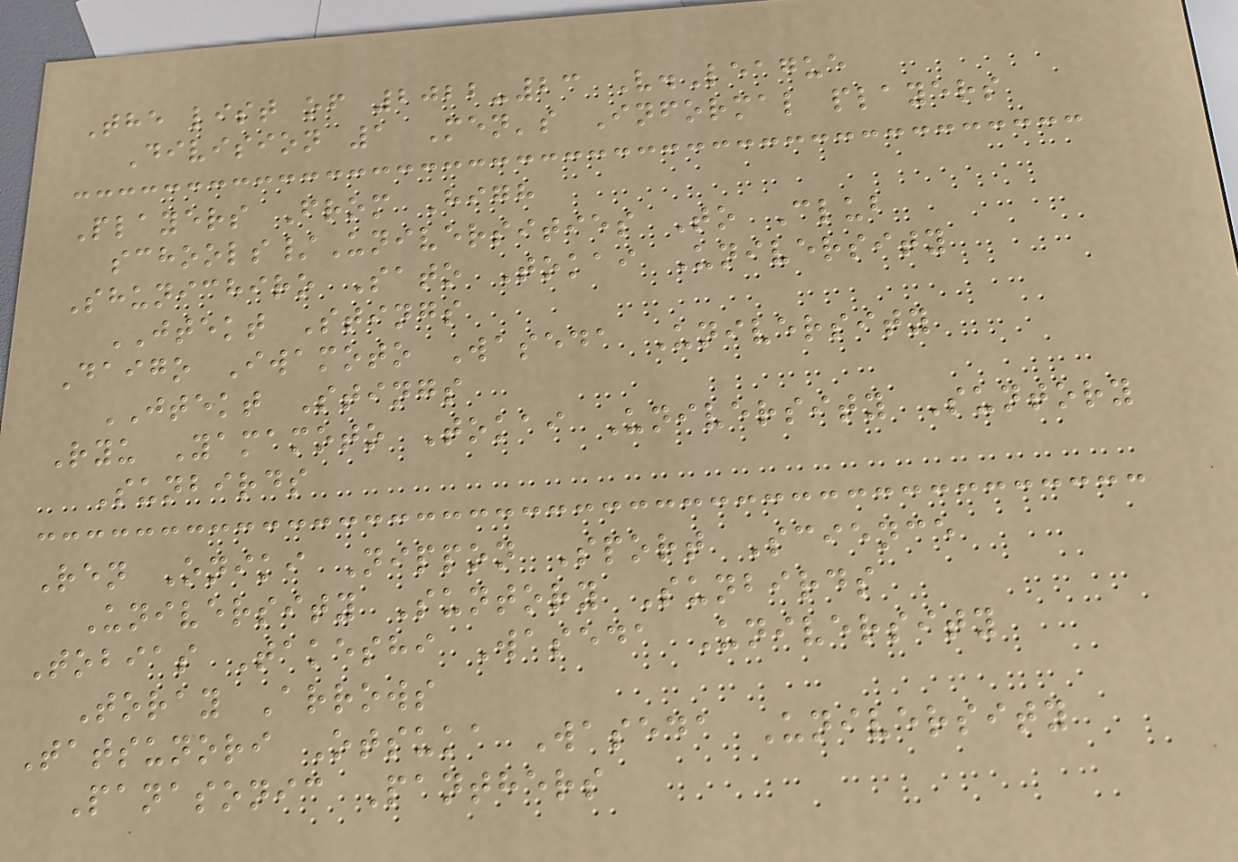The list of 2022-23 V.League
Division 1 Men's Informal players
Players From High
schools/Universities To Club
Shunichiro Sato Tokai University
JTEKT Stings
Daigo Iwamoto Waseda University
JTEKT Stings
Ryu Yamamoto Tokai University Suntory
Sunbirds
Ren Oniki Nippon Sport Science
University Suntory Sunbirds
Tobias Takeshi Waseda University
Toray Arrows
Tatsunori Otsuka Waseda University
Panasonic Panthers
